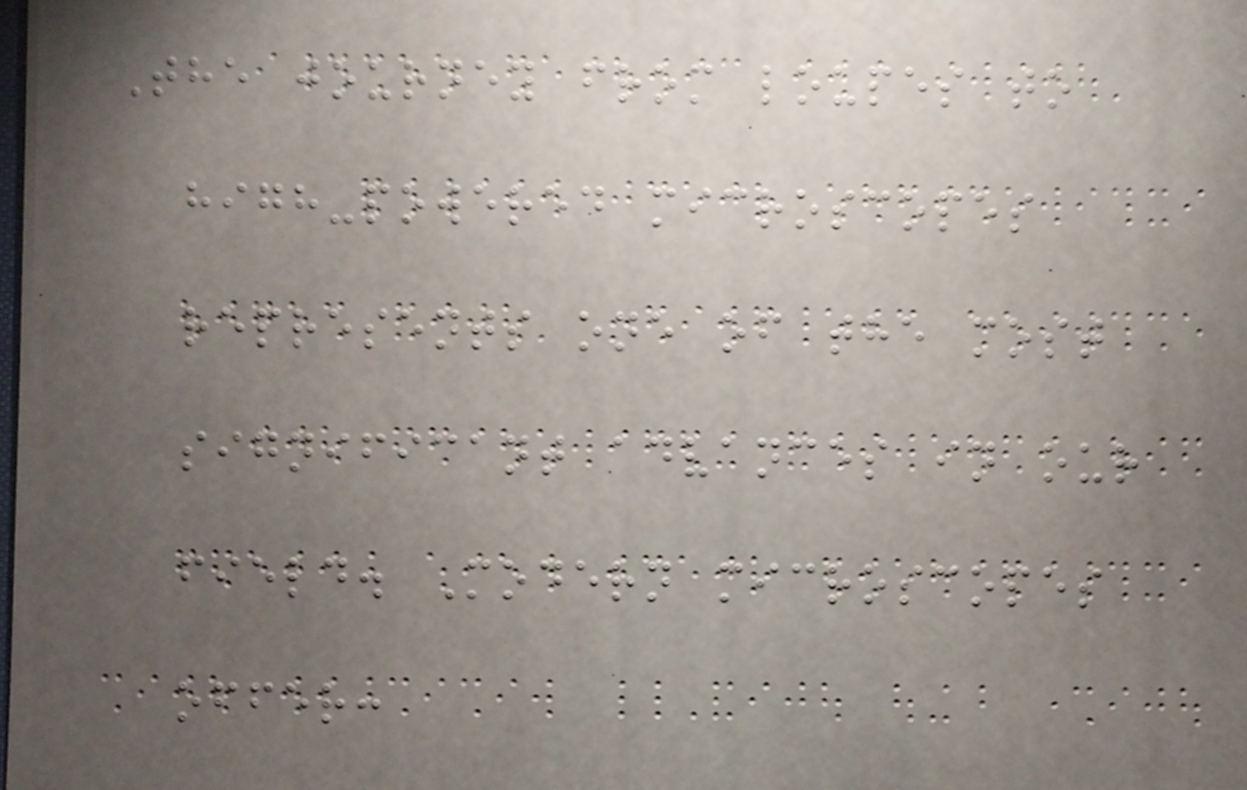The journey from loupes to
high-powered microscopes
represents one of the most
significant advances in our
field. Modern microscopes
offer:
